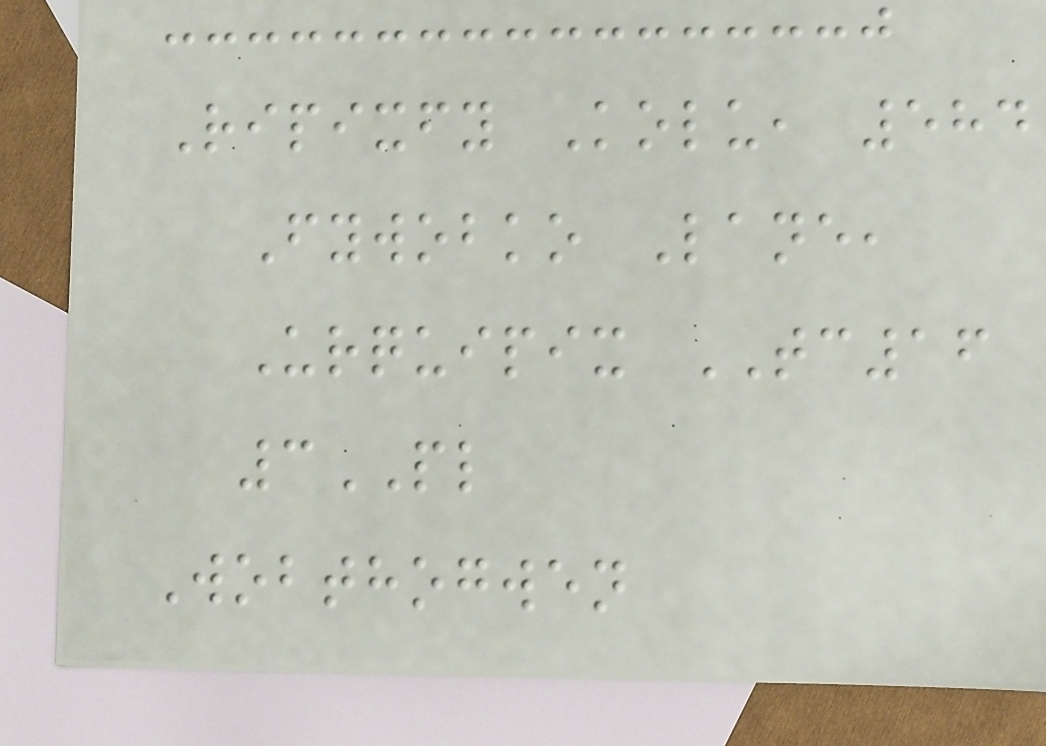Ripixfy Kolu, 584
Fywobko Lane,
Urquipix TC16
3PL
Wobthogwen
